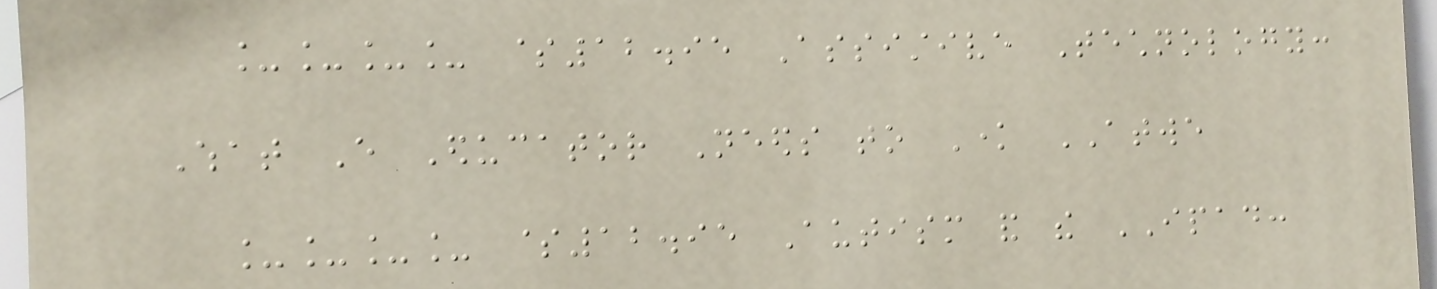____ $12.95 Assistive Technology:
What Every Educator Needs to Know ATWE
____ $12.95 Autism and the IPAD:
